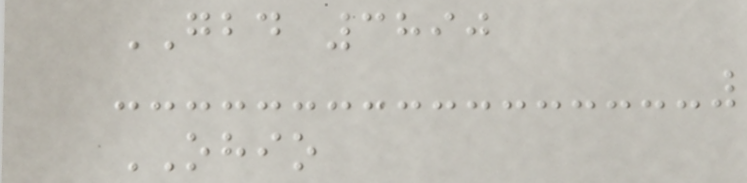GBD 3890
OHIO
